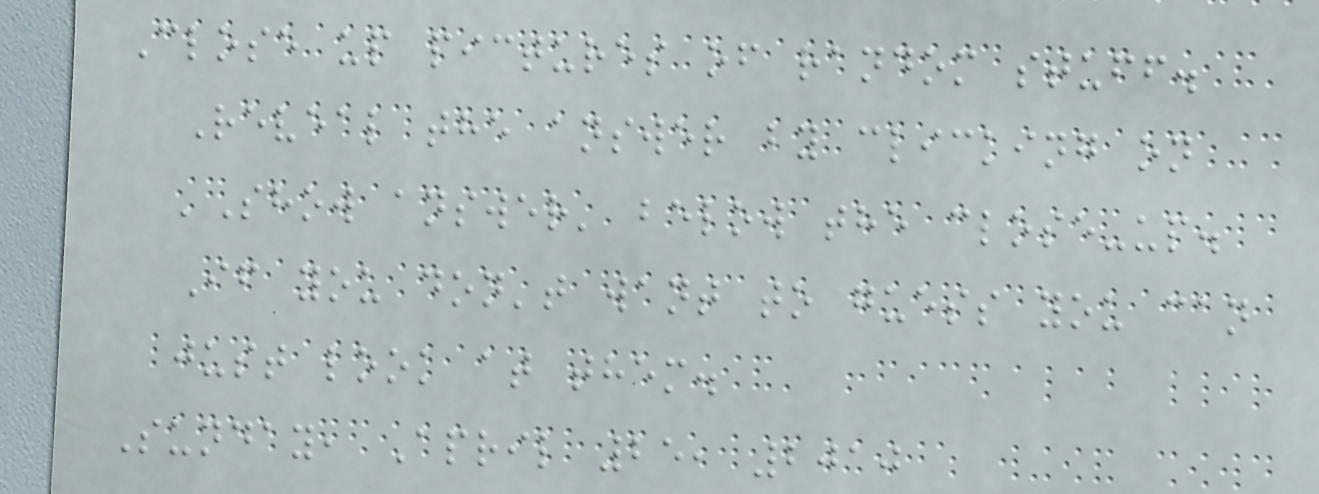Close up pictures of random stuff.
Reveal the answer by clicking on
'Show answer' below the close-up.
If you don't want to guess you can
just look at them.
Sunday, April 25, 2010
